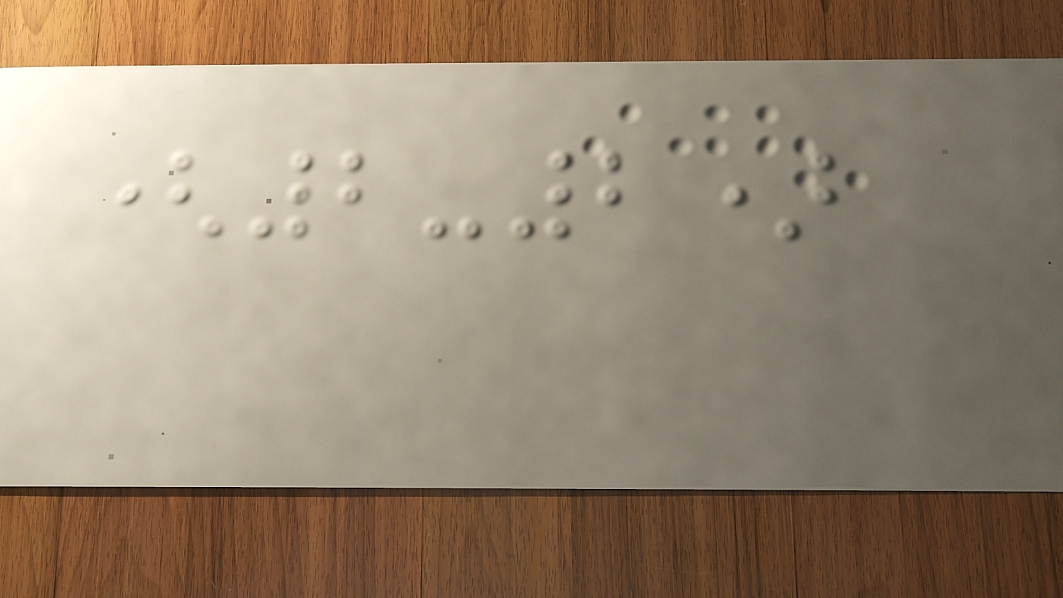(2-2)
